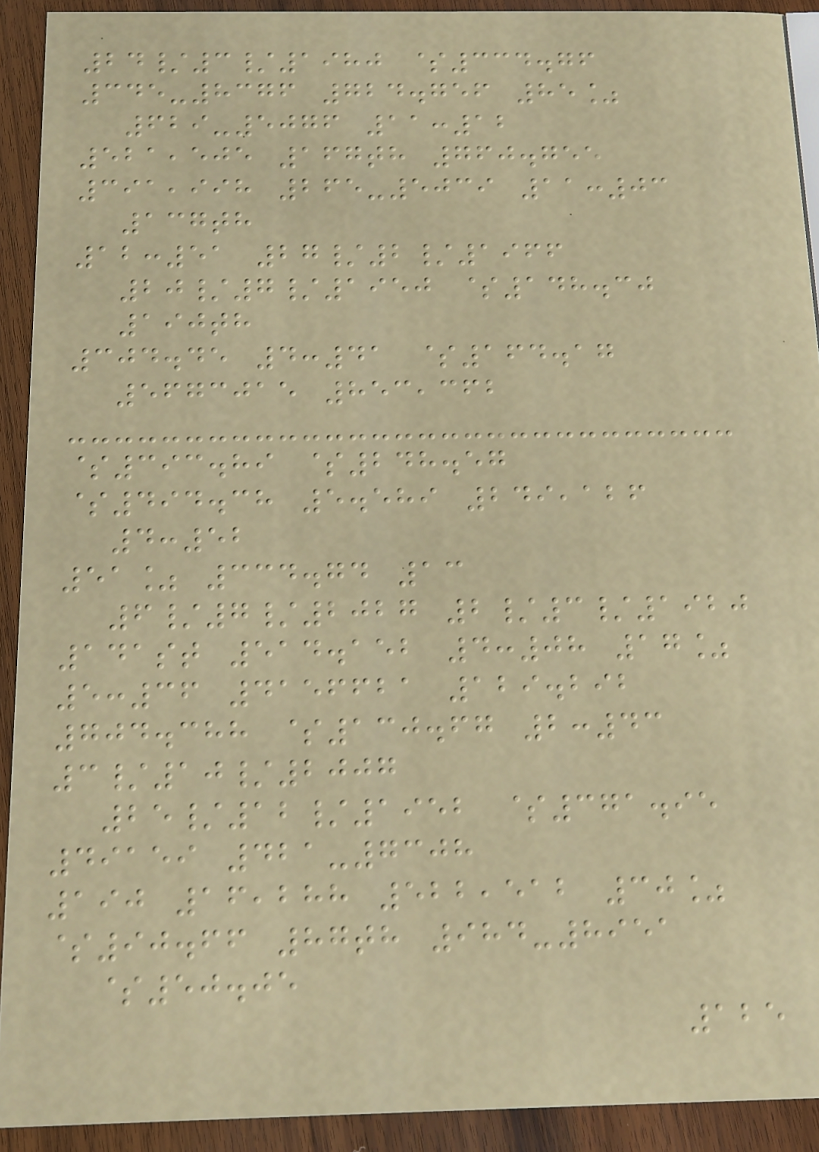24/3/1980 $334.76
345-8376 724.756 85%
629-5076 11:12
521,505 167th 760.755
391,998 265-5039 11:03
137th
12:51 27/2/1966
20/7/1950 $148.30
190th
304.45 4:41 $164.17
5673015 853,362
$393.89 $248.57
$494.38 5.589 249,126
4:52
51% 334.74 13
6/7/2027 2/3/1920
141st 514.152 4:08 17%
5:36 4156621 129.292
704.388 $130.67 2:43
3/10/2007
25/12/1952 $371.95
49159 421-7308
190 16,288 522,512 30%
$90.66 87th 984-8951
$50.05
125
